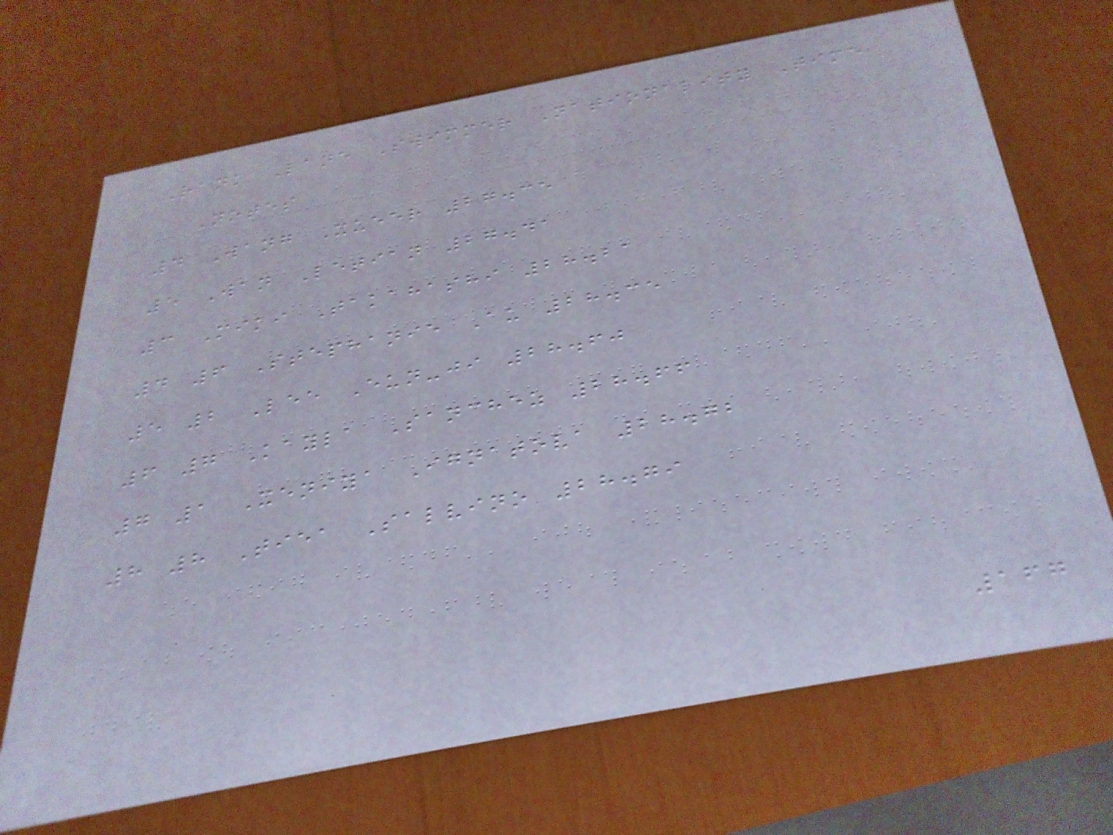Rank Lane Swimmer Nationality Time
Notes
4 Wang Xueer 27.35
5 Wan Letian 27.41
3 Miki Takahashi 28.21
4 6 Stephanie Au 28.35
5 2 Lee Eun-ji 28.60
6 7 Kayla Sanchez 28.66
7 1 Xeniya Ignatova 28.72
8 8 Tiea Salvino 28.79
167
